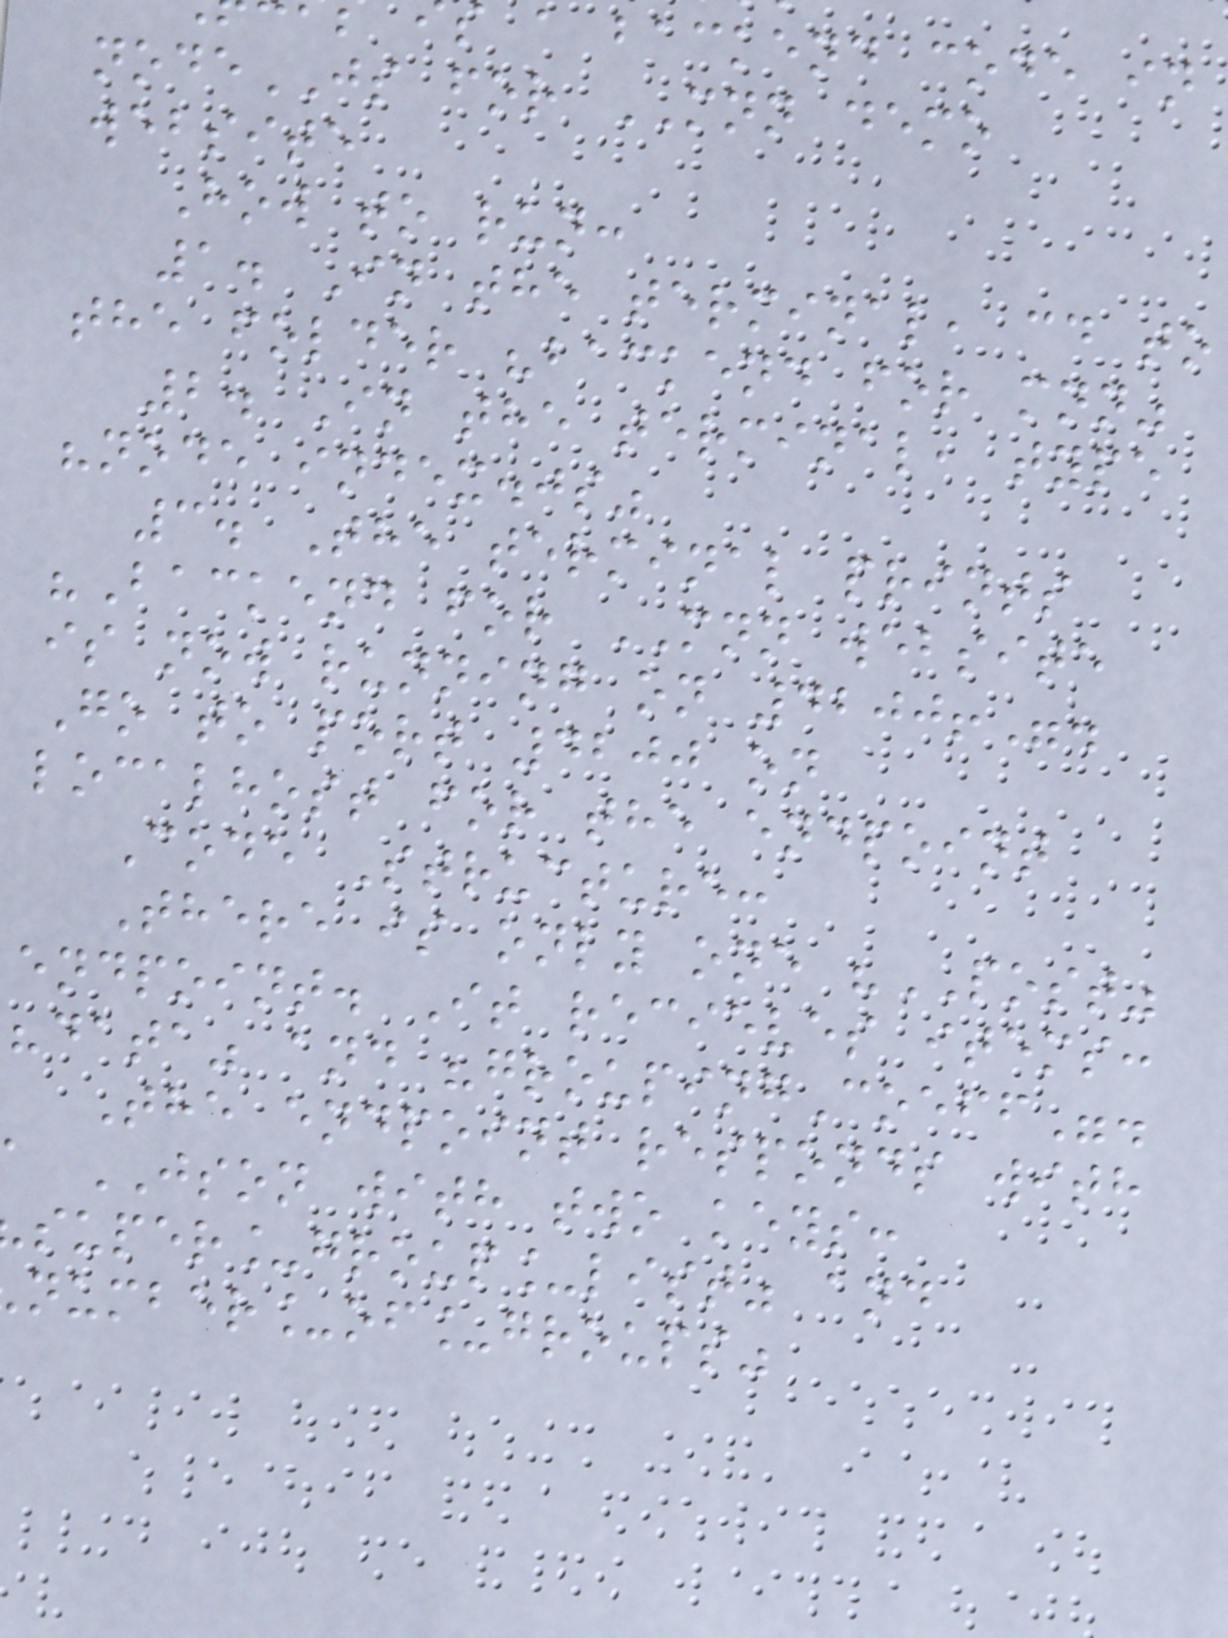a backend code in
nodeJS for MNN demo
website
How to run:
1. In the terminal, cd to
the folder "backend for mnn"
2. In the terminal, type
"node index.js"
3. The terminal prints
"Backend for MNN website
is now running on 4200!".
Go to port 4200 on
localhost for the endpoint
Code Structure:
There is only one "POST"
endpoint. It recieves items:
"data" and "groupingCoeff".
The endpoint responds with
JSON with two keys:
super_group_list" and
number_of_groups"
